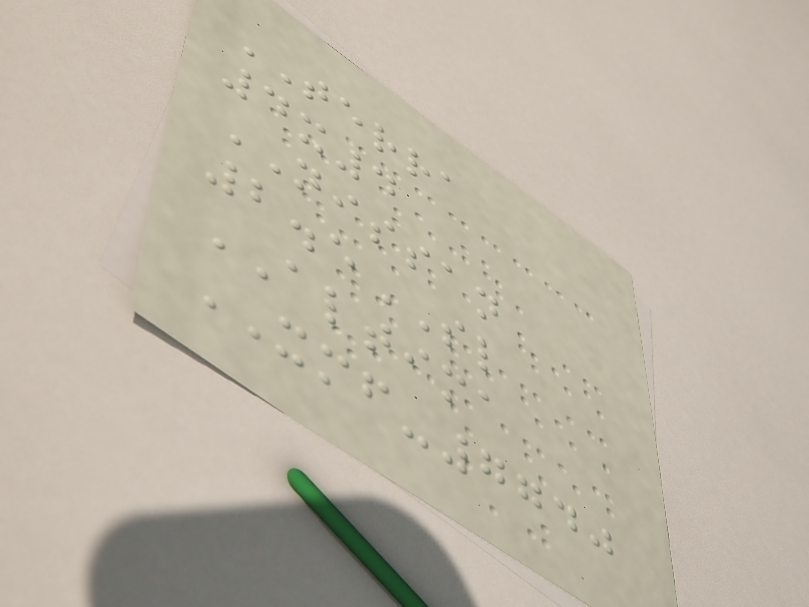TERRA
4x4
NISSAN
2.5SL
ALTIMA
XMF-7740
